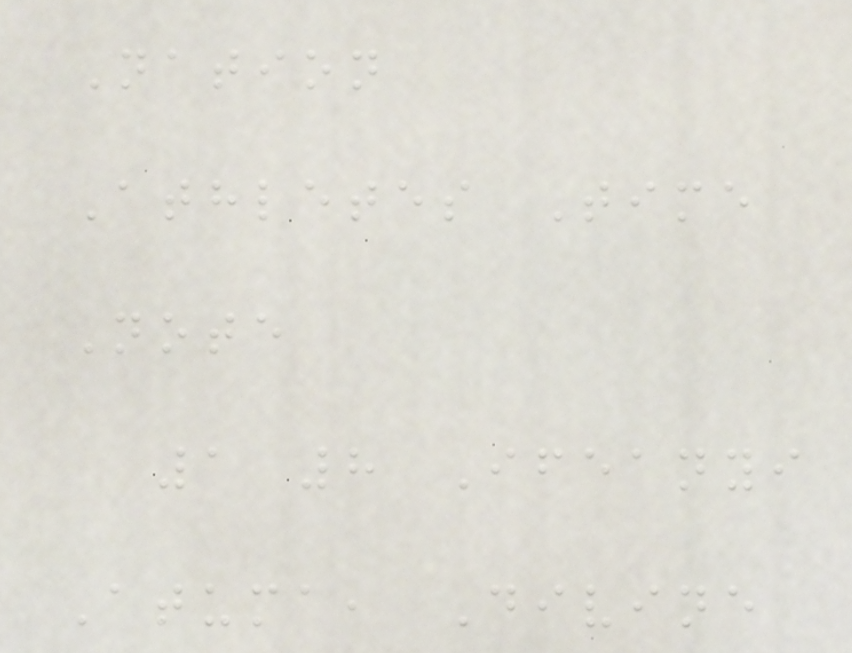Nation
Athletes Time
Note
1 8 Ifeanyi
Atuma, Divine
